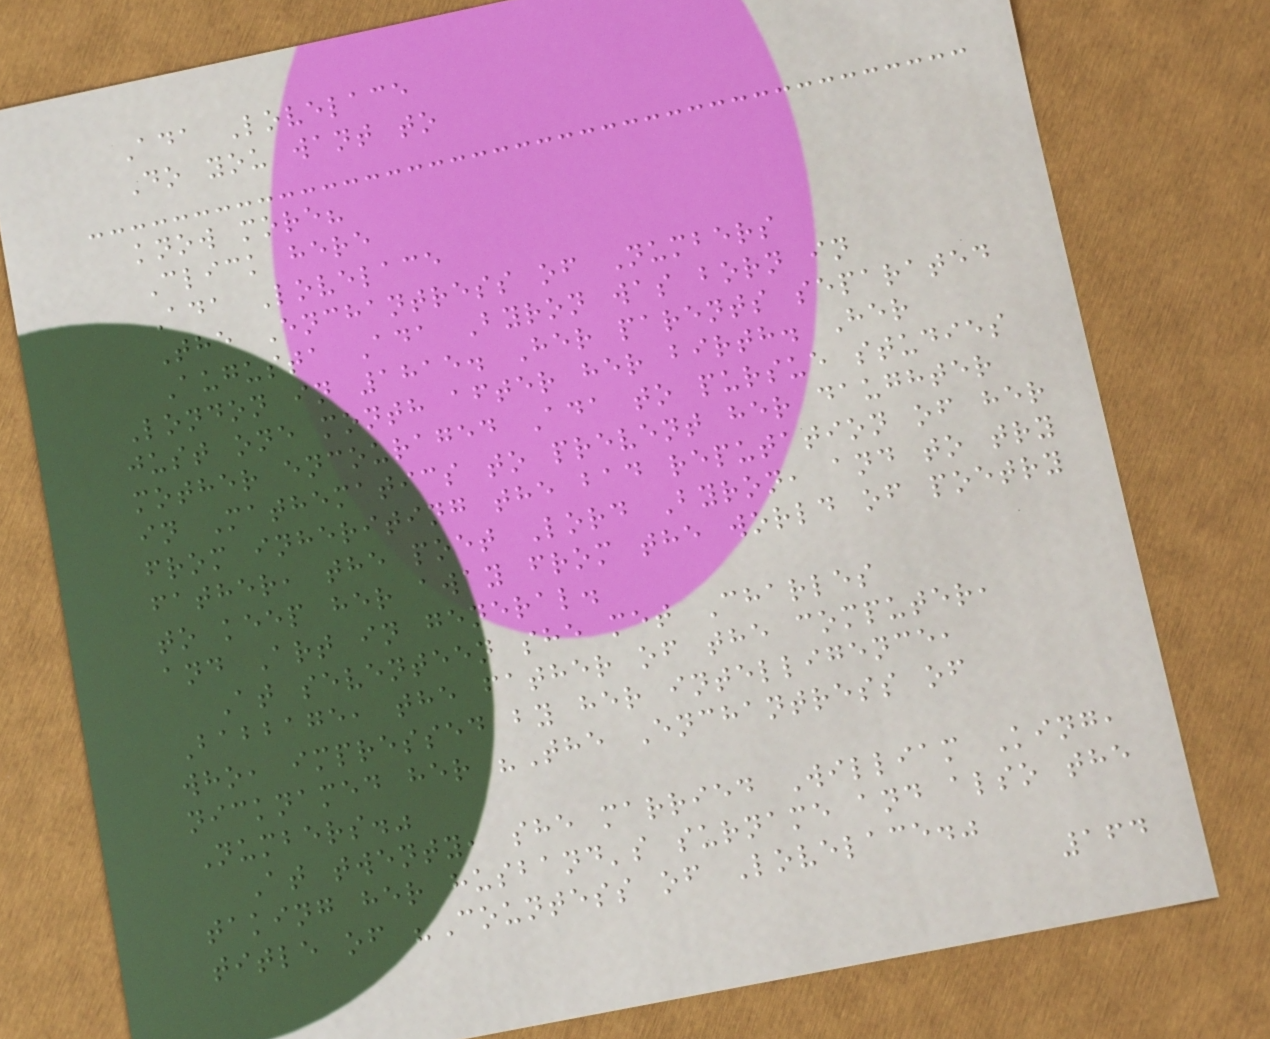Ada Lovelace
Do you want to
know more?
Click here
Ada Lovelace
The Enchantress of Numbers
Augusta Ada Byron was born in
London in 1815. Her parents separated
just one month after her birth. Her
mother encouraged Ada to pursue studies
in Mathematics to prevent her daughter
from inheriting the bad reputation of her
father, the poet Lord Byron, and to try
to keep her away from the world of poetry
and Art in general.
At seventeen she met Charles
Babbage, the father of the computer,
who, impressed by her intelligence,
nicknamed her "The Enchantress of
Numbers."
At twenty, she married William King,
taking her husband's surname and also the
title of "Countess of Lovelace."
164
